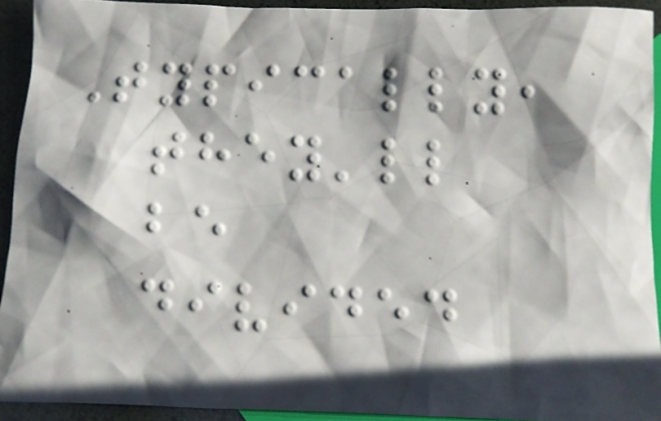Typically,
they'll
be
divided
